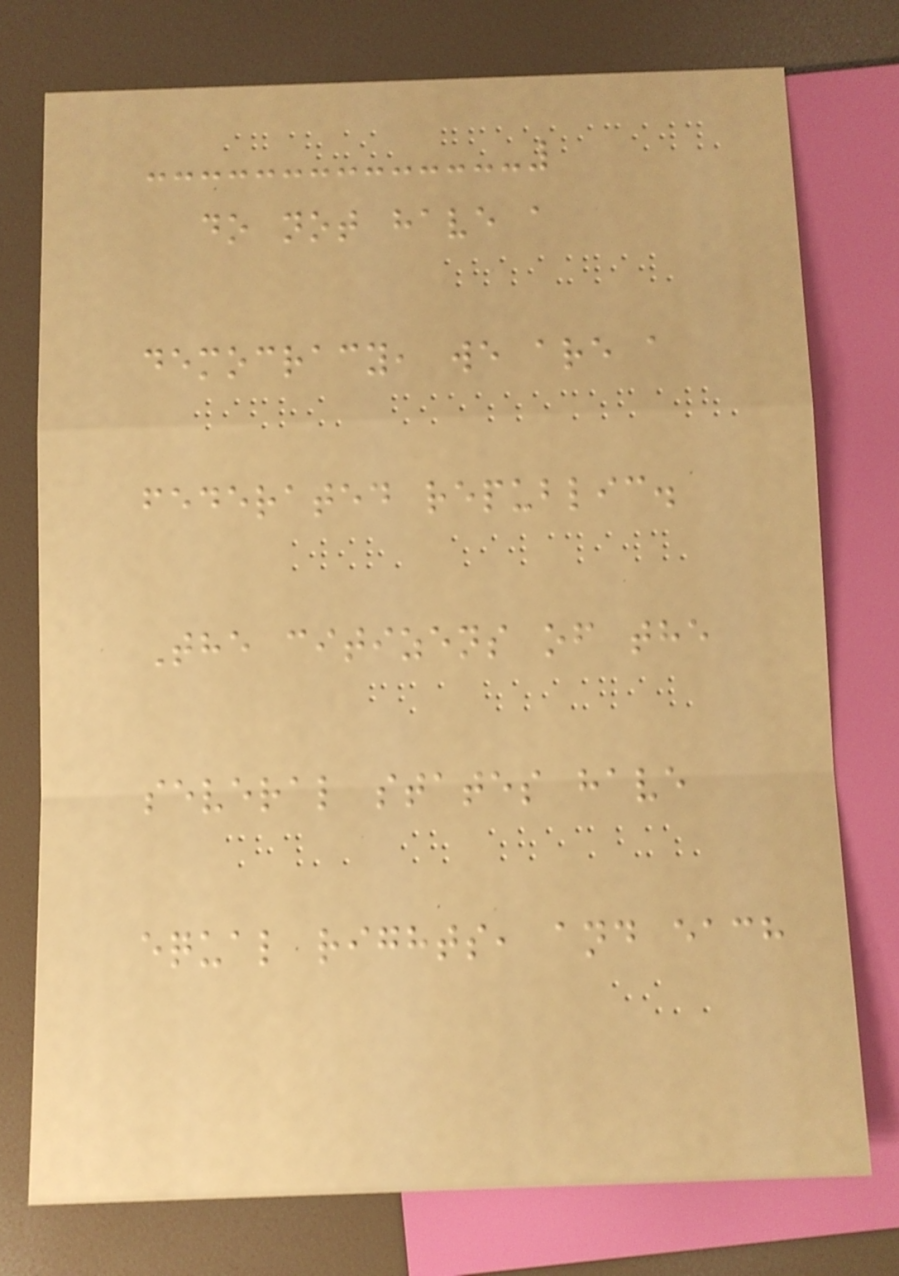do not have a
democracy, we are a
federated republic.
The citizens of the
several states have
equal rights, and each
